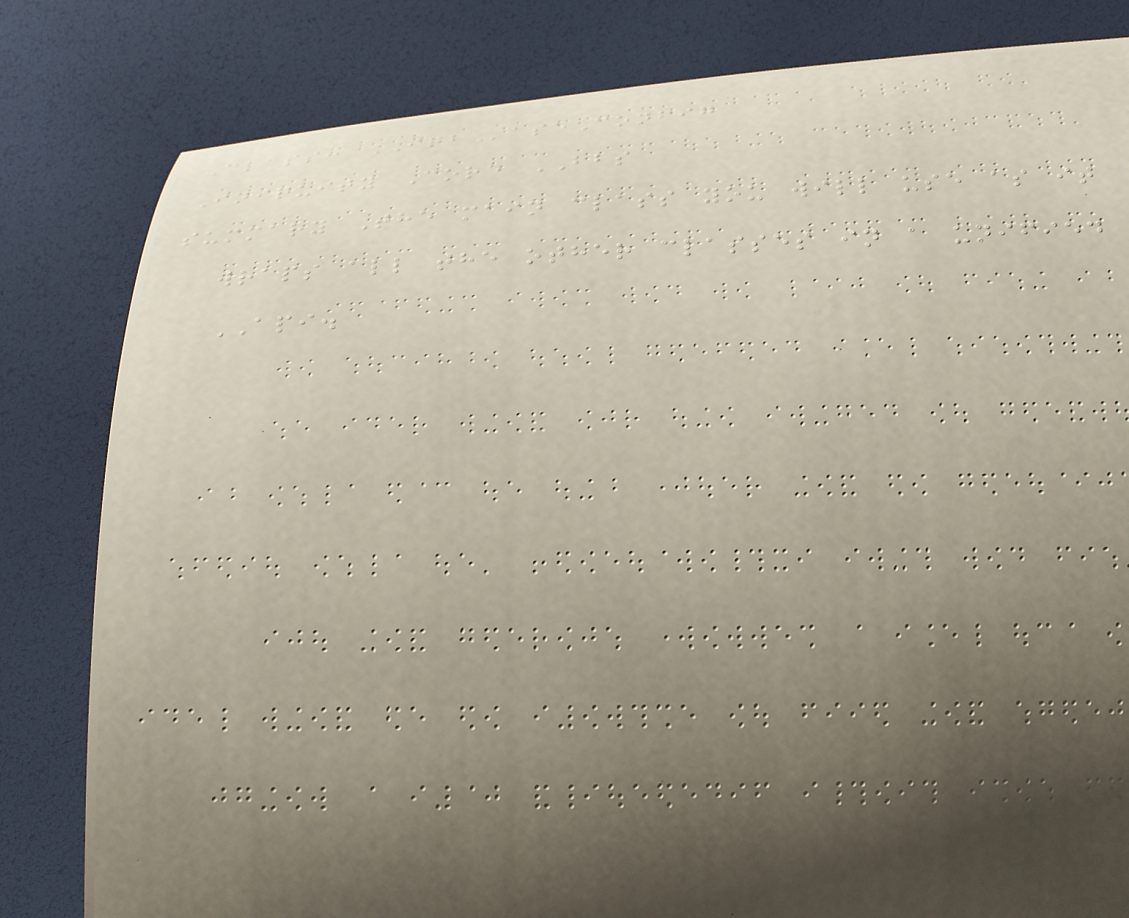Class: IQBaseConfig
Iniquity Core BBS
summary The main class you will use as it
wraps all the other classes in a unified
API.
